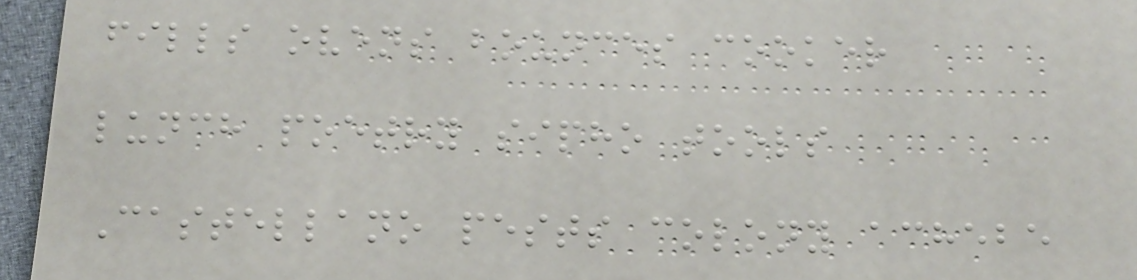fills ovens bounces cooker
lunch poetry sipho tools
Castellano pests colony achebe
